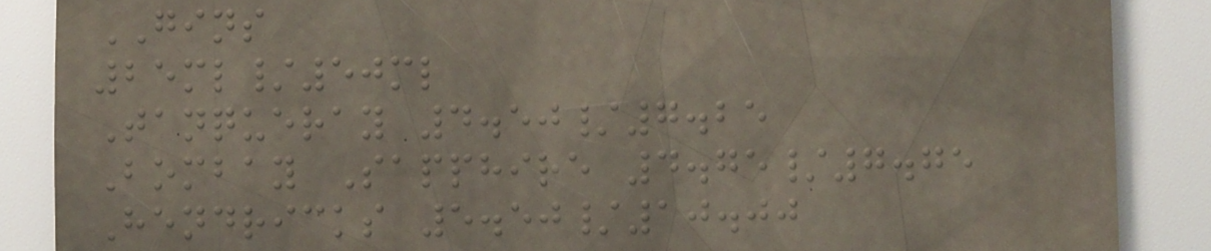GINS
25ml/50ml
Tanqueray 4.50/7.25
Bombay Sapphire 4.75/7.75
Hendricks 5.50/10.00
